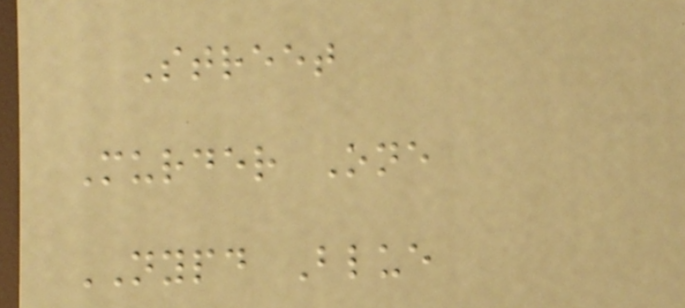Street
Murder One
NYPD Blue
